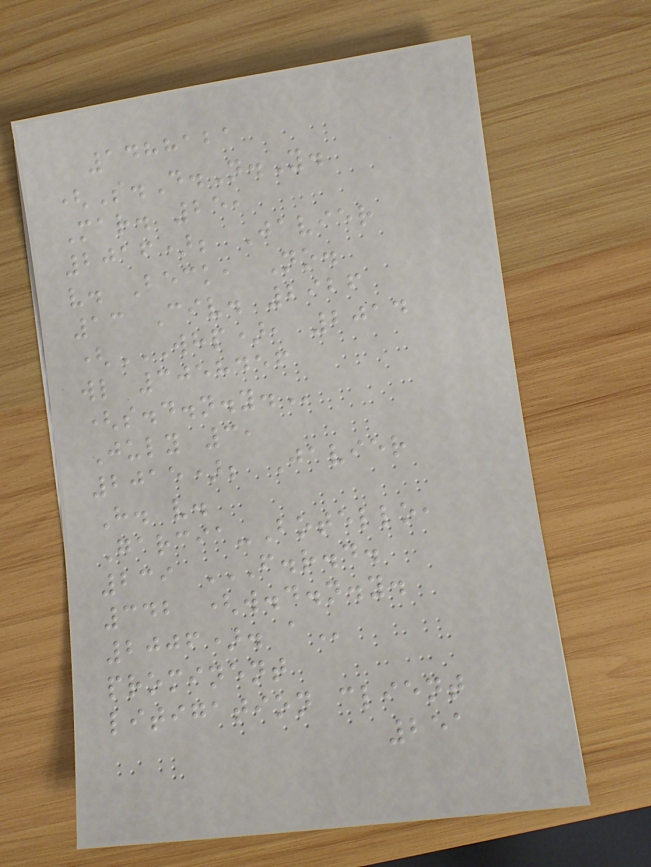1488121
(S.D.N.Y.
Mar. 25,
2016); Javier
v. Beck, No.
13 Civ. 2926
(WHP), 2014
WL 3058456
(S.D.N.Y.
July 3,
2015); Javier
H. v.
Garcia-Botello,
239 F.R.D.
342 (W.D.N.Y.
2006). A
prominent
litigation client
251
